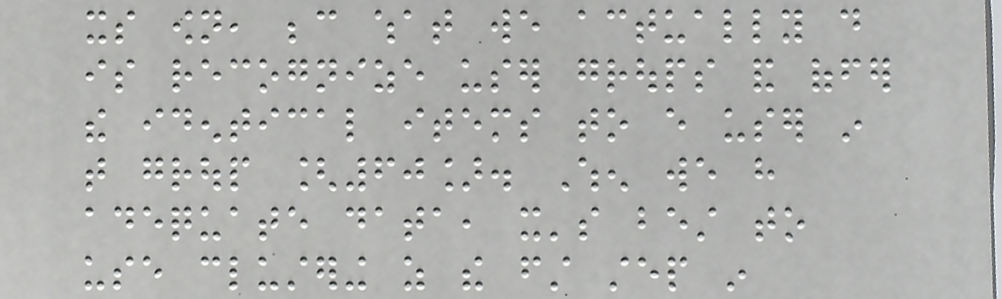its own, because what we actually do
is recognize user groups and offer
the identical items to every user in
that group [60]. When we have
adequate data, it's best to
use clustering as the first step in
